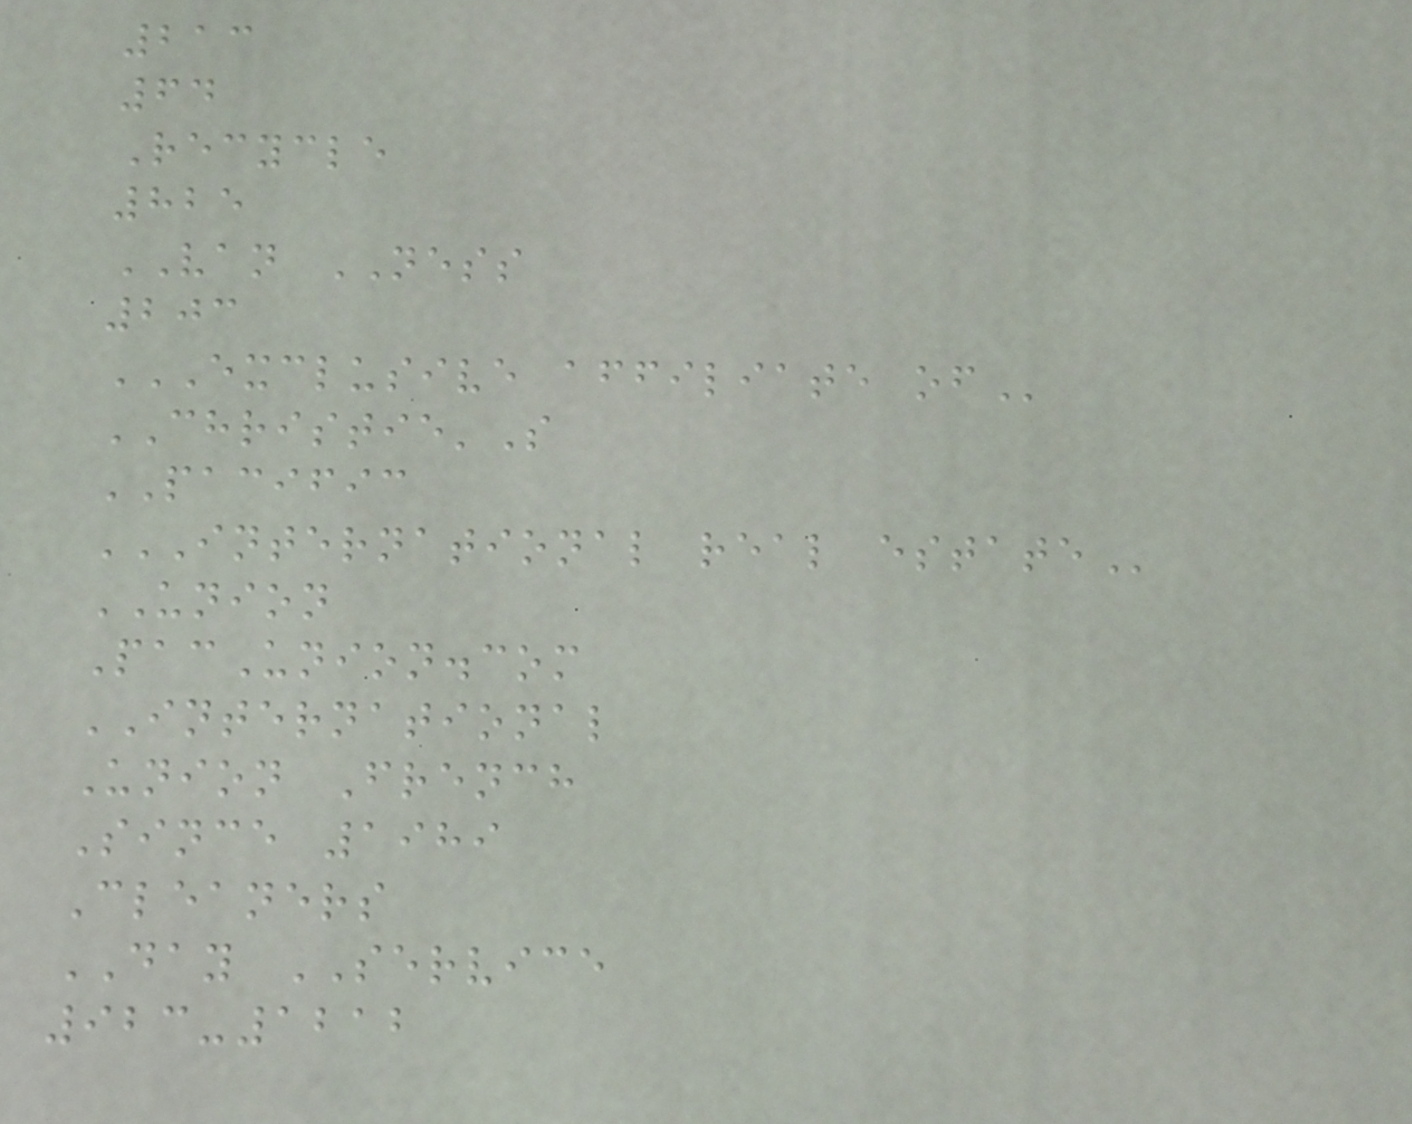213
64
Recycle
825
VAN NESS
203
EXCLUSIVE AFFILIATE OF
CHRISTIE'S
PACIFIC
INTERNATIONAL REAL ESTATE
UNION
PacUnion.com
INTERNATIONAL
Union French
Since 1989
Cleaners
DAY SERVICE
923-1212
